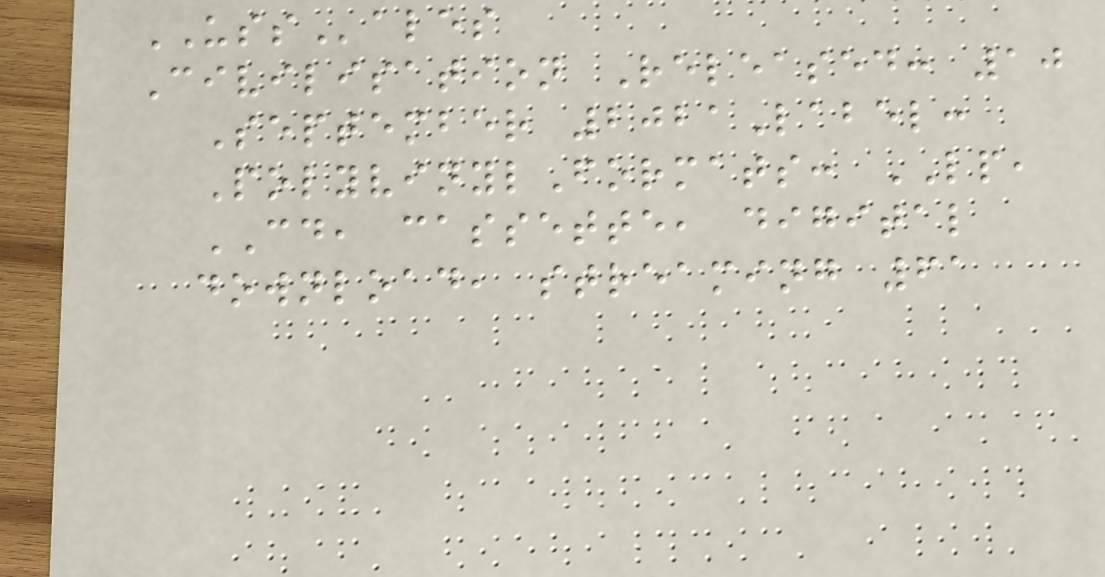USSales
Civilisation Released: 10
September 2021Label:
PolyvinylFormats: LP,
CD, cassette, digital
download, streaming 61
